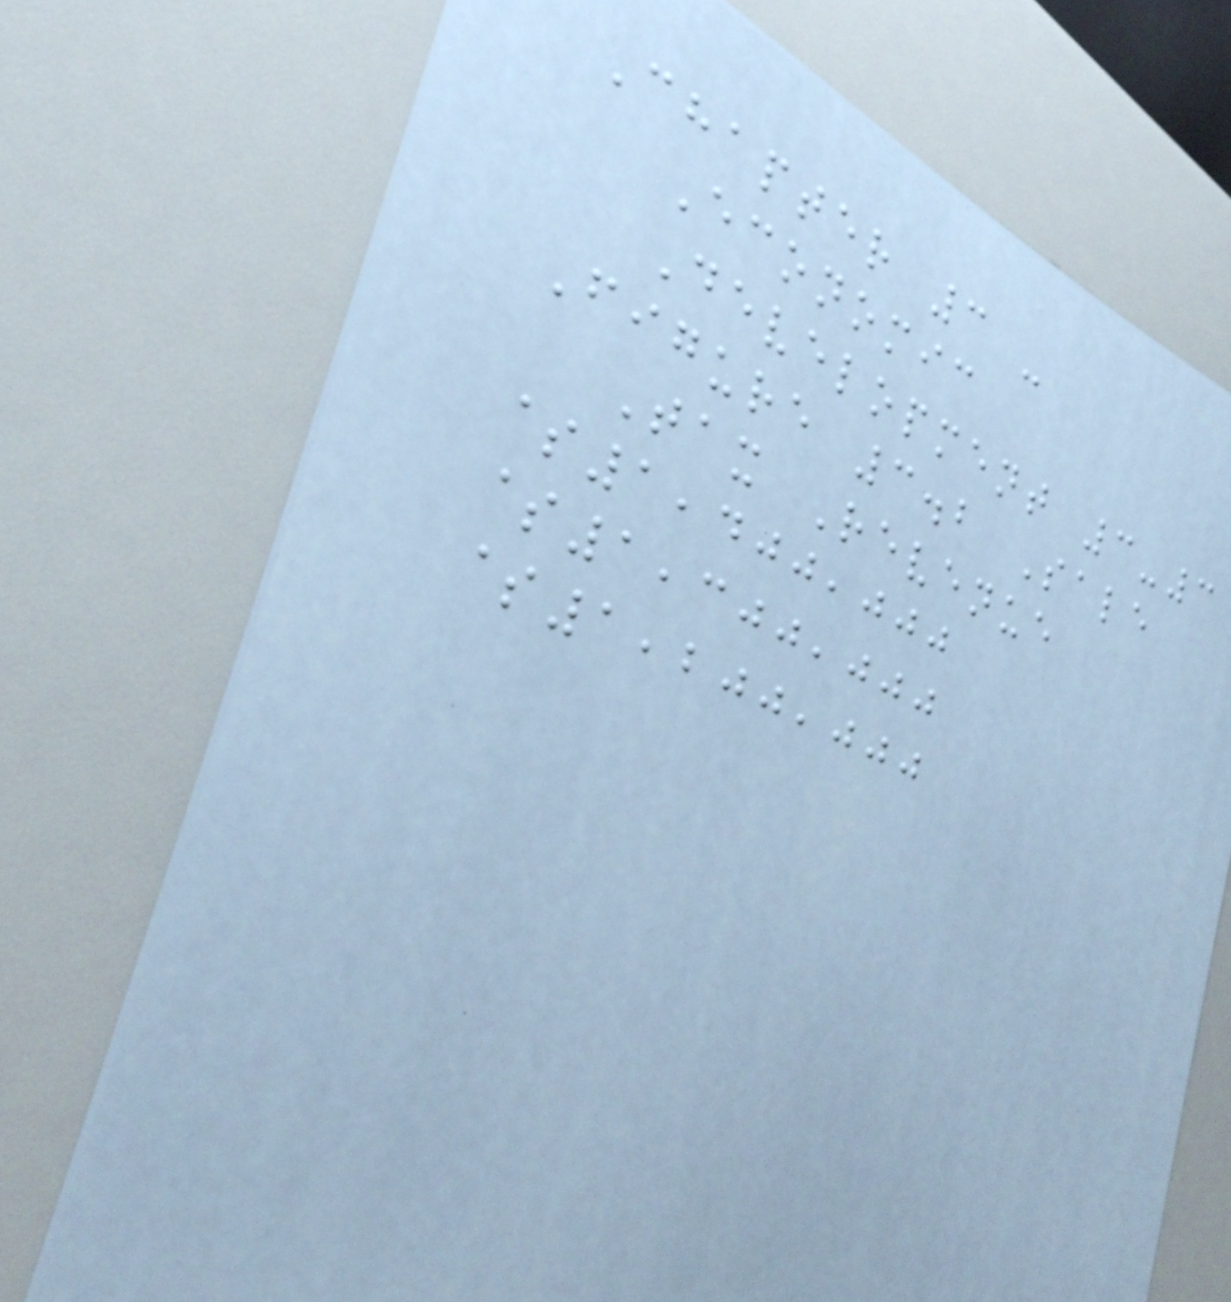Chapter 3 -
Economic
Development 3-3
Figure 3.2 Sale
Tax Revenue
$1,400,000
$1,300,000
$1,200,000
